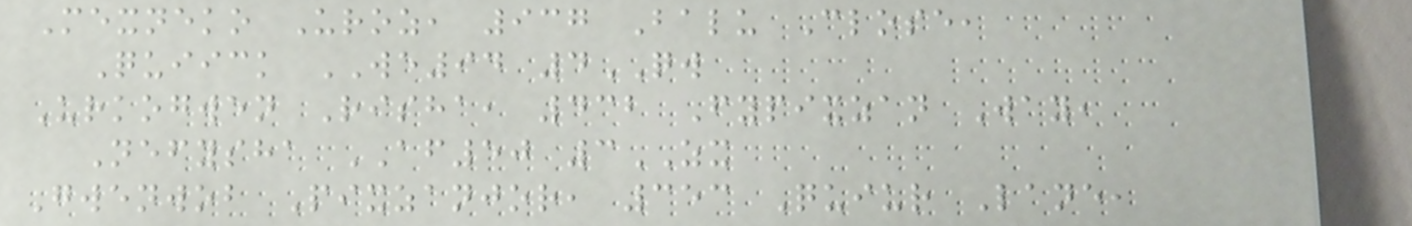Mexneko Uroz, 937 Balu Close,
Quiick WE94 4QW
Urkogwen Risha, 432 Fypixzan Way,
Nefysha AF50 3ZX
Gwenwob Pixzanjor, 353 Quiur Lane,
